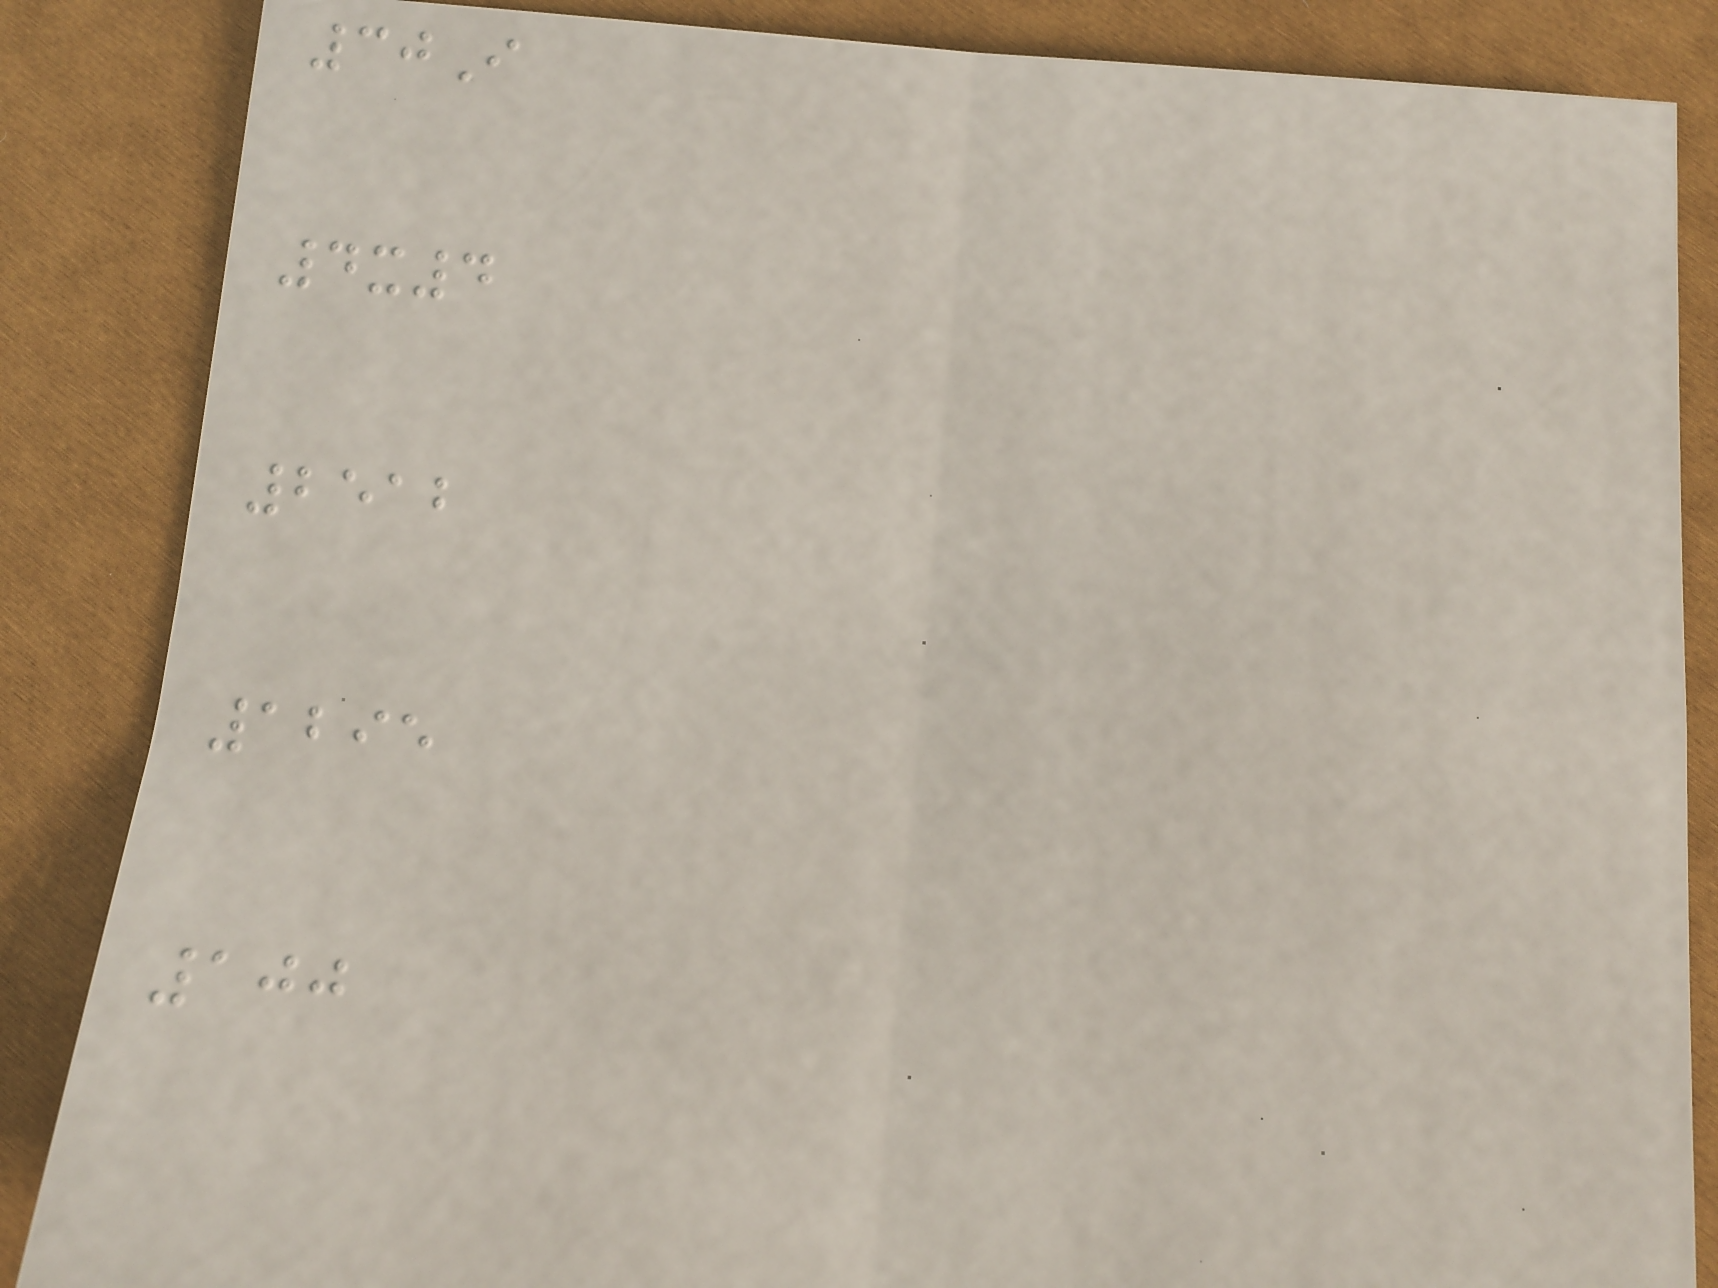30I
4x4
2512
1295
100
